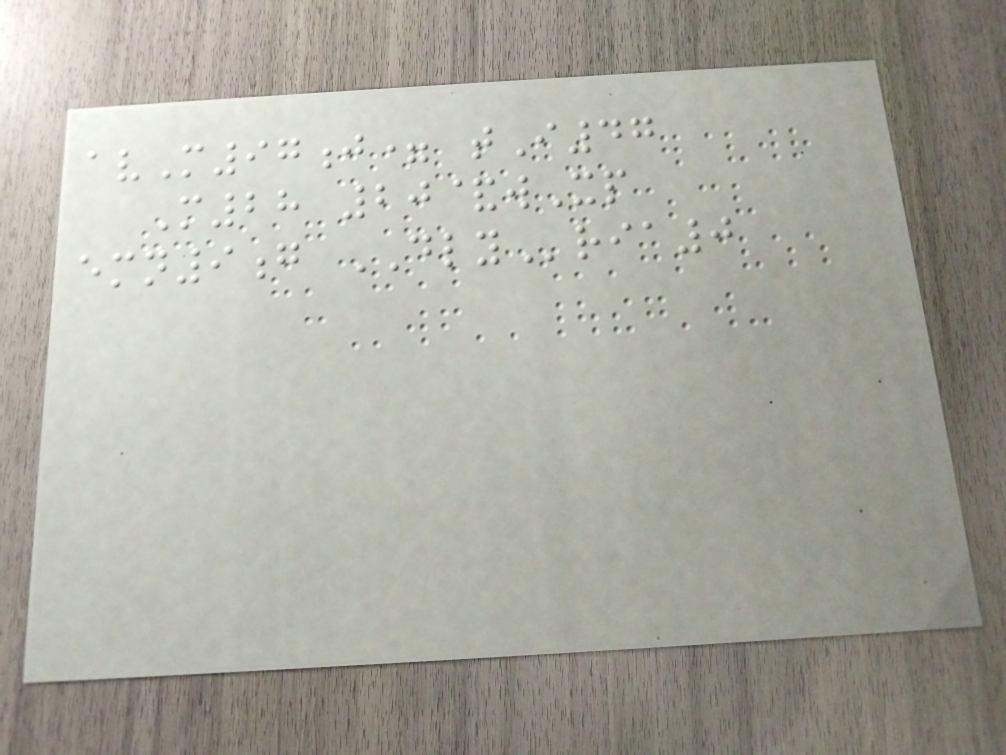avM97j= tI47
M28 20&wXp
emn9g DLYria0
